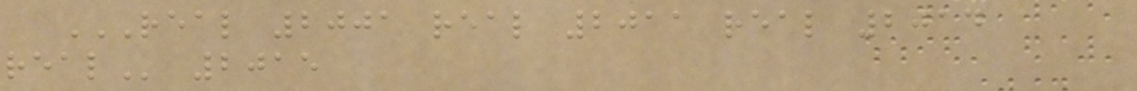REAL 2001 REAL 2011 REAL 2014
REAL 2015
